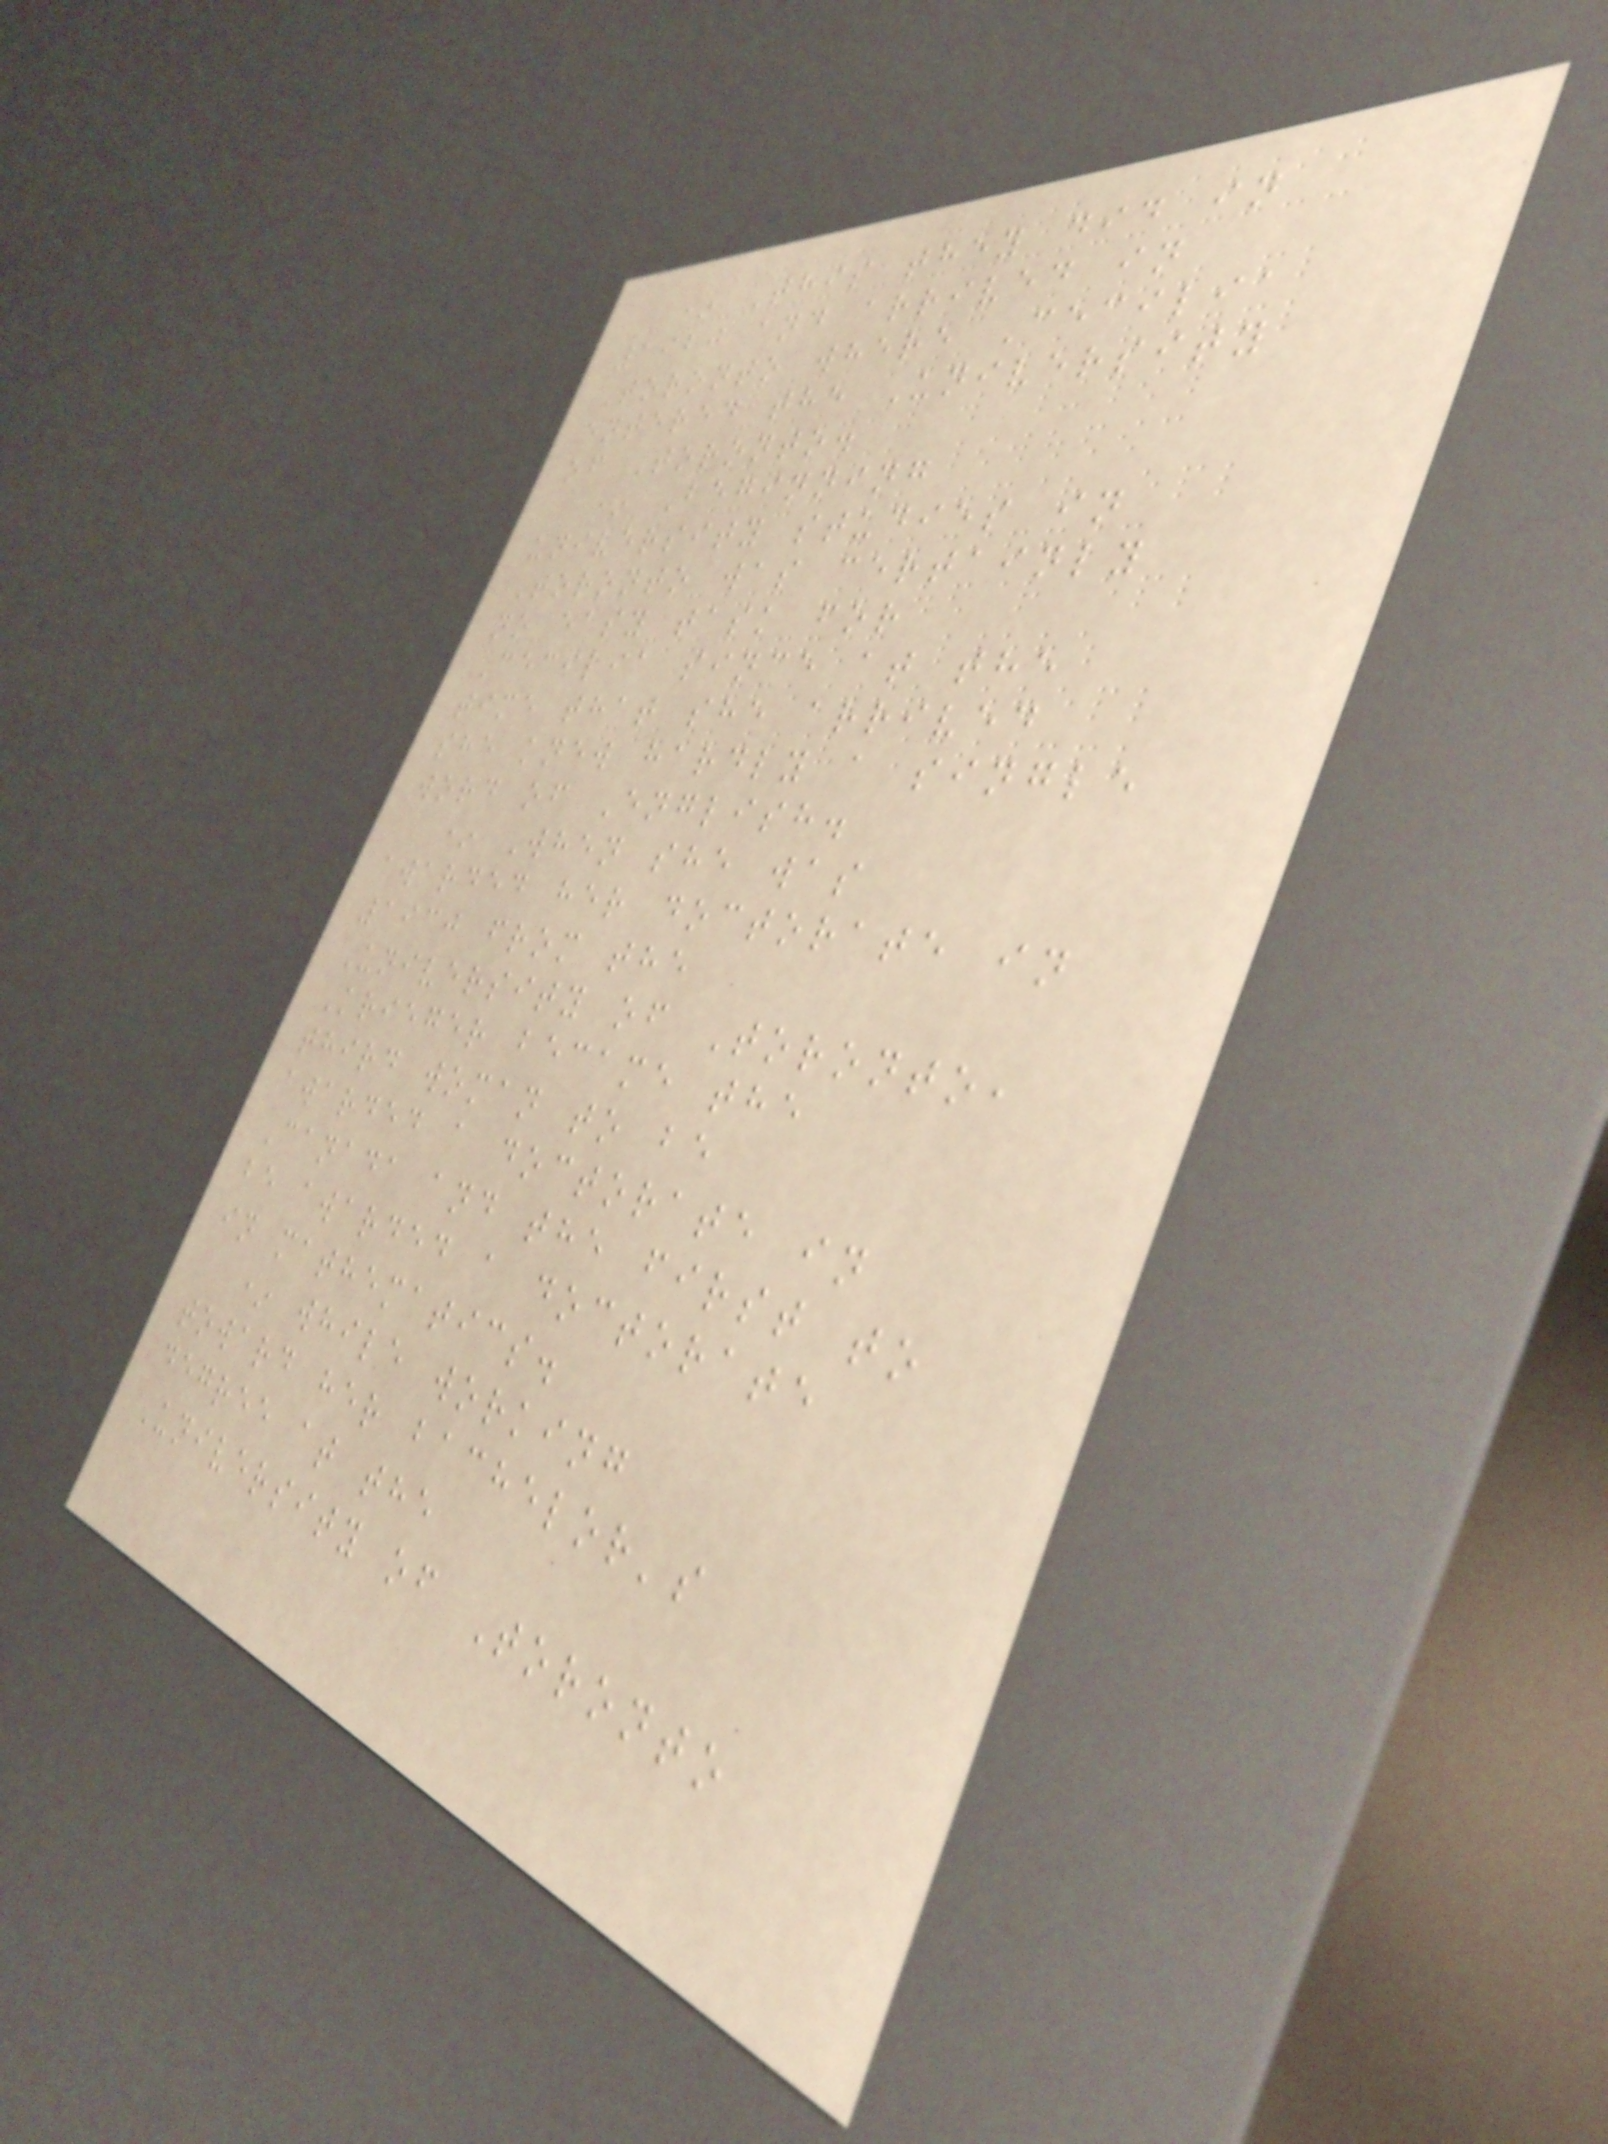* This they did in
1920 and arrived in
Toronto where Cecilia
entered the University
of Toronto.
* Beginning
university studies in
Toronto was certainly
no easy task for
Cecilia since at the
time that she arrived
she knew hardly a single
word of English.
* When she was
awarded her doctorate in
1930 from the
University of Toronto,
Krieger became the
third woman to be
awarded a doctorate in
Canada and the first to
be awarded a doctorate
in mathematics.
* while working
toward her bachelor's
degree at the
University of Toronto
